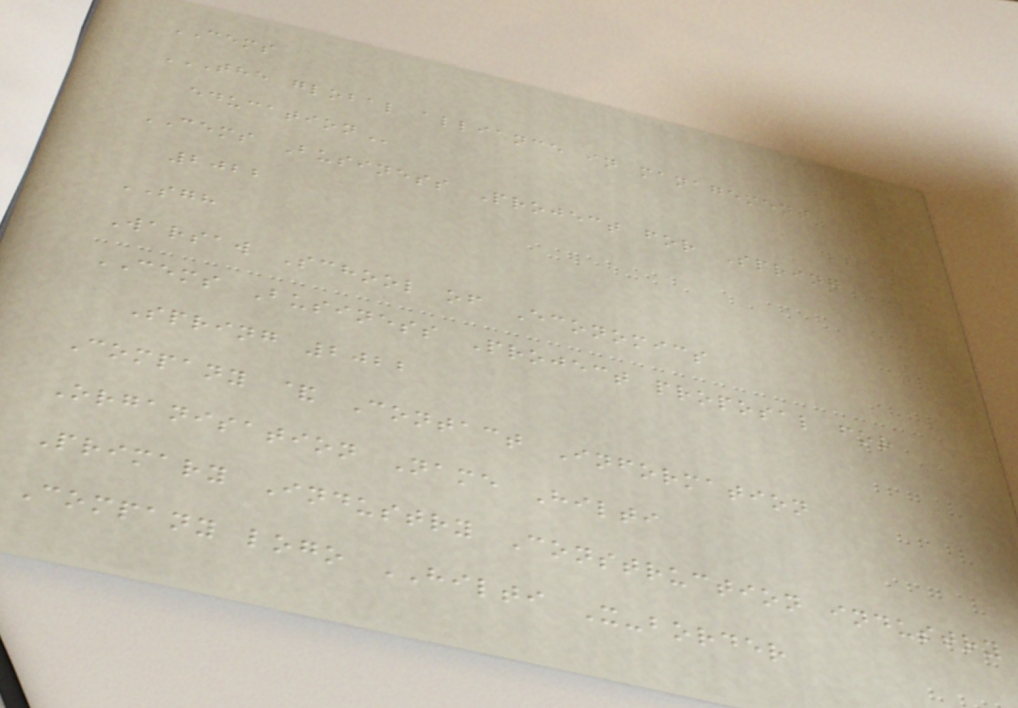CEMS
THE GLOBAL ALLIANCE IN MANAGEMENT
EDUCATION
CEMS Business Project for Spring
2022
SGH
Warsaw School of Economics
CEMS Business Project proposal for
Spring 2022
Company & Contact Information
Organisation Name Hilti
Primary Industry Construction industry
Company logo HILTI X-border
